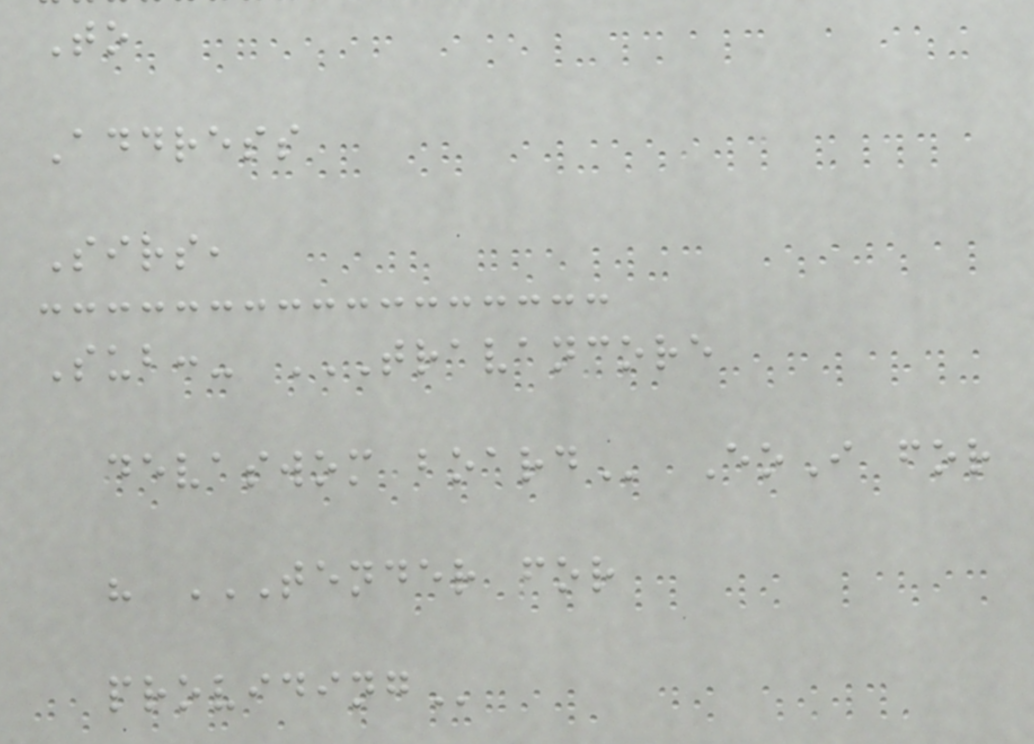To
Address
Sirs,
Sub:- TRAVANCORE
DEVASWOM BOARD EoI for
" TENDER FOR
PROVIDING
